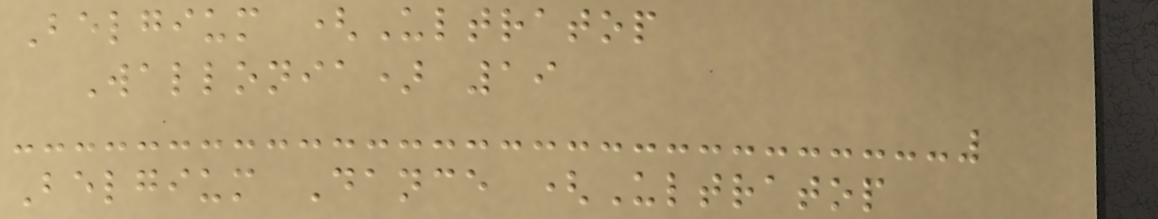Belgium (Ultratop
Wallonia) 19
Belgium Dance (Ultratop
